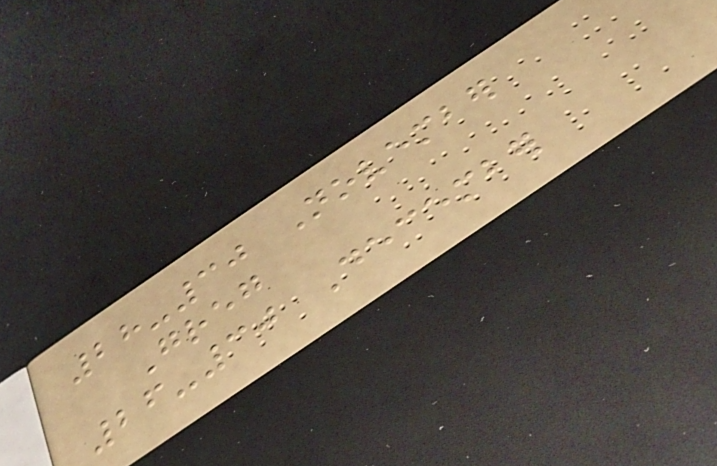28-30 November
Greg
26-30 December
